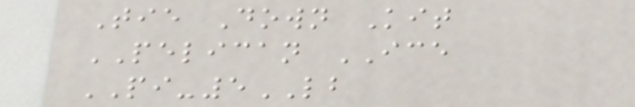Tie Down Kit
PELICAN ICE
PI-5LB
